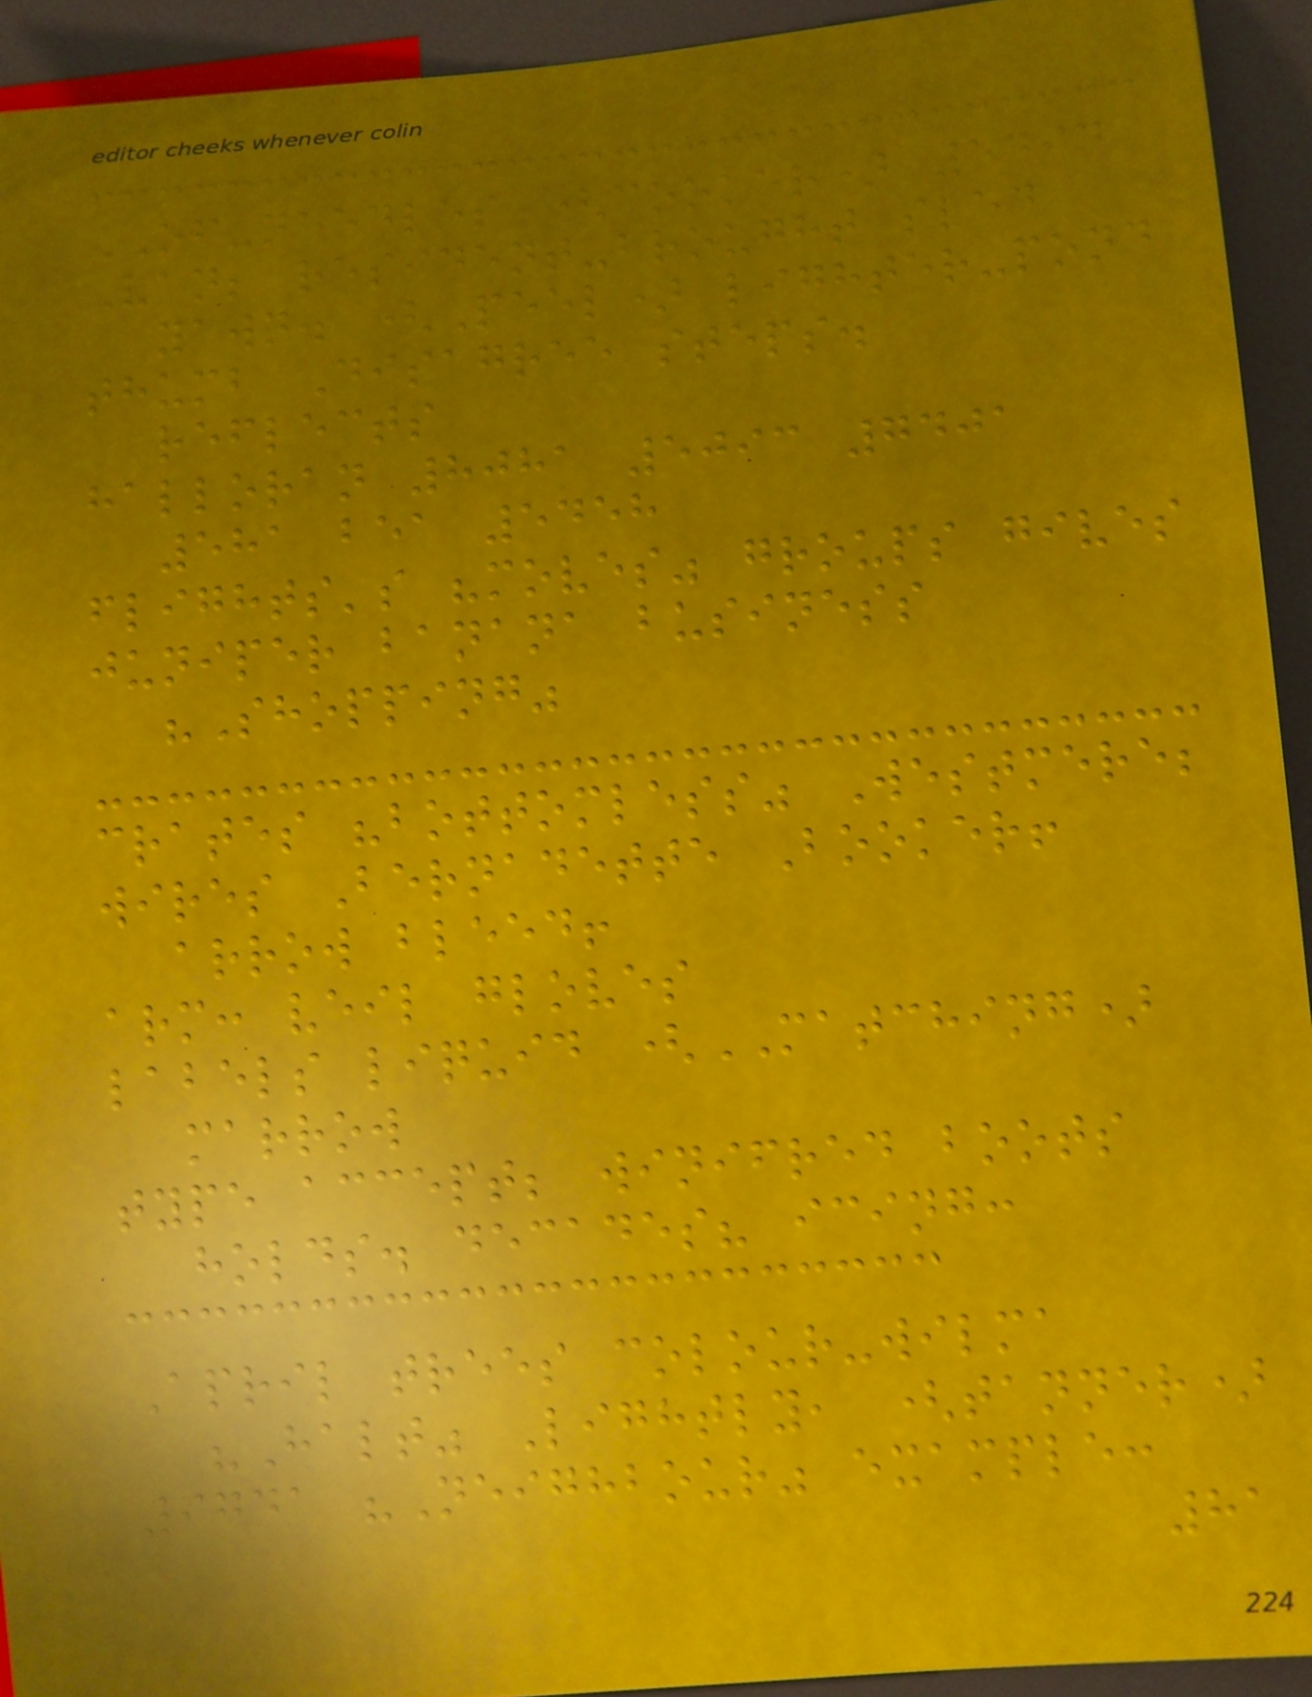OF-needles (cooker) 5494
Van; resident-brought sled
yawn. (Peel) lighter-pond
thumb Disagree steps.
reflects
halloran 8081 5093 7401
581 bea 5458
flights's "moves" groups gives
juniper banana business
"Shopping"
crates "bottomless" Westmere;
wires Bernadette Booker!
arrow bleed!
arm: veil gloves
labels liquid (MATCHING)
marrow
type accept; winifred boots
holds. decades? icing:
April trees colour-wilma
"Halt" Lightly, (tanner)
9741 "Neighbour" example:
81
